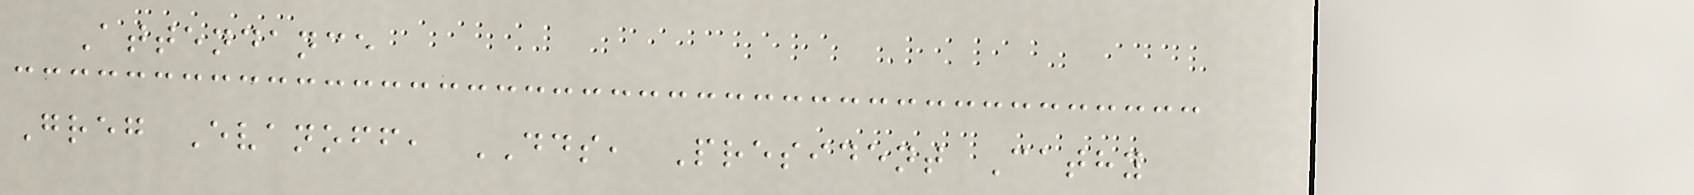Attendance
Greg Evanoff, DDS, President Cathy
